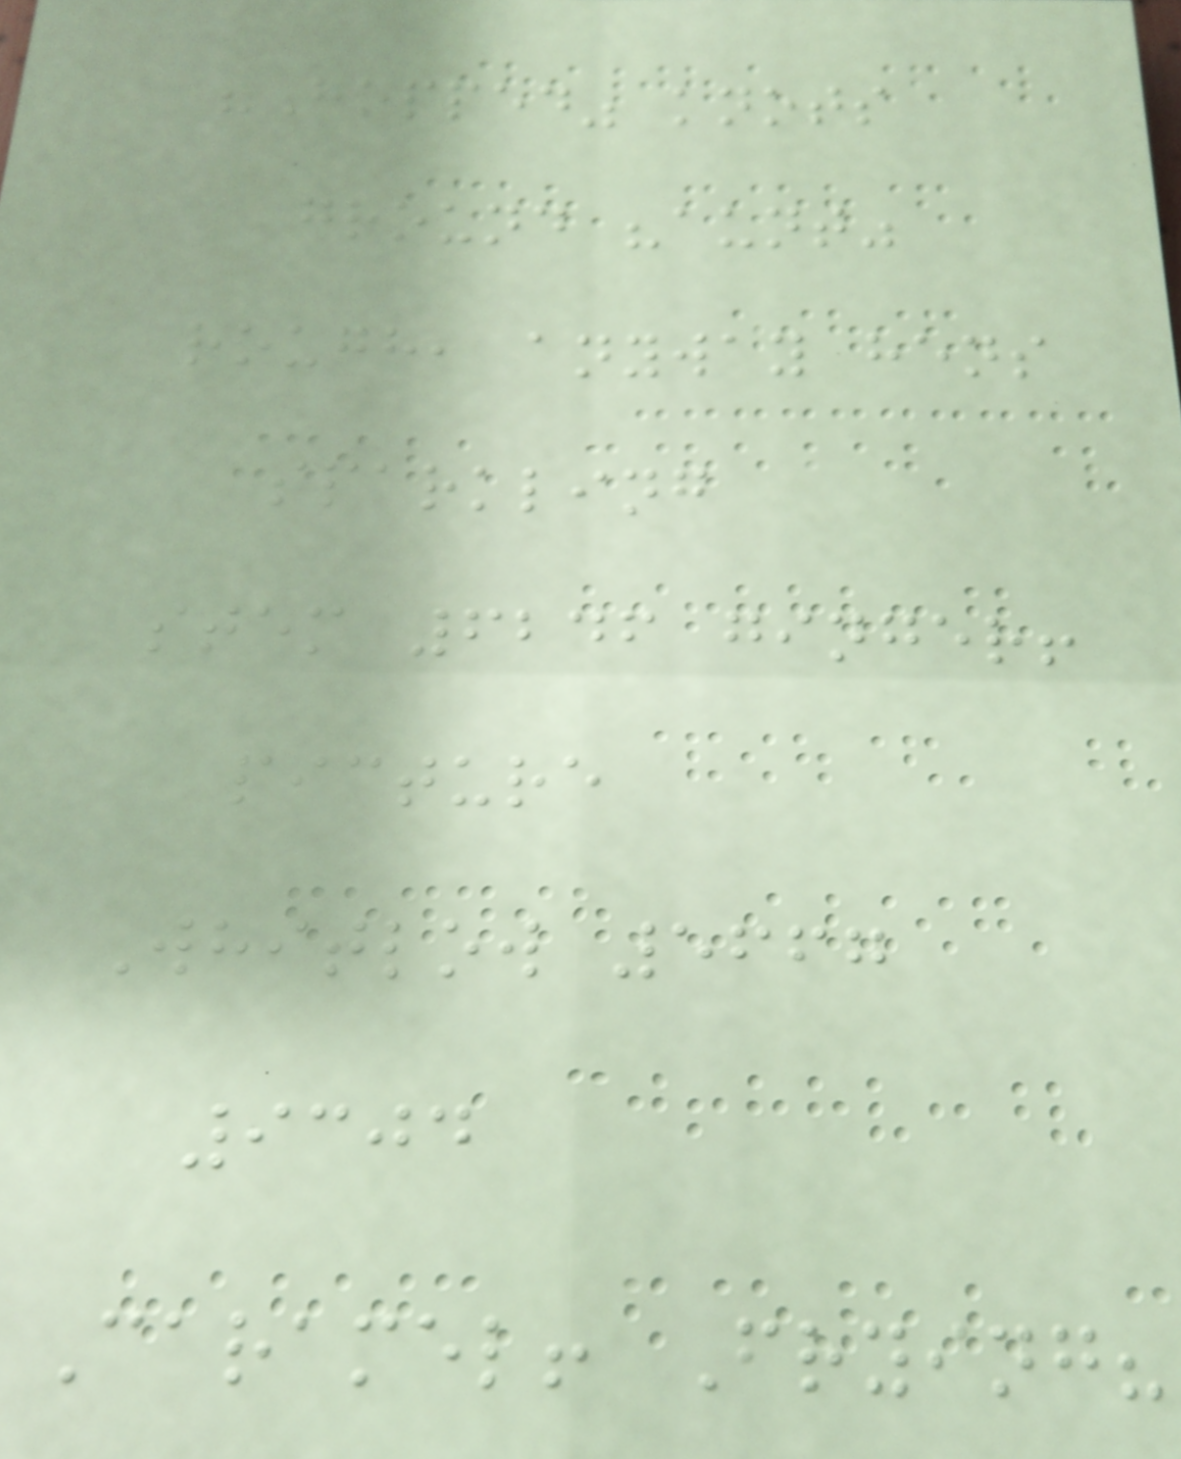"Hopped" knots
ground "aunt"
rough, anyway hens
sparkling
stem 6246 ginger!
picture
Whitlow 5667
9304
Caramel! Frying?
